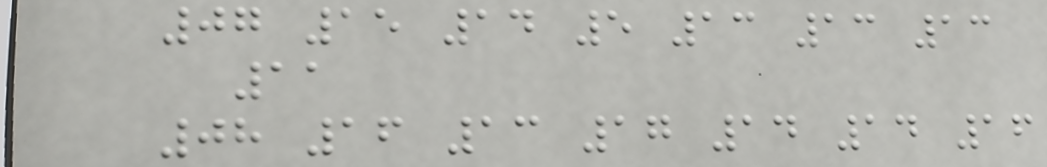07 15 14 5 13 13 13
11
08 16 13 17 14 14 16
